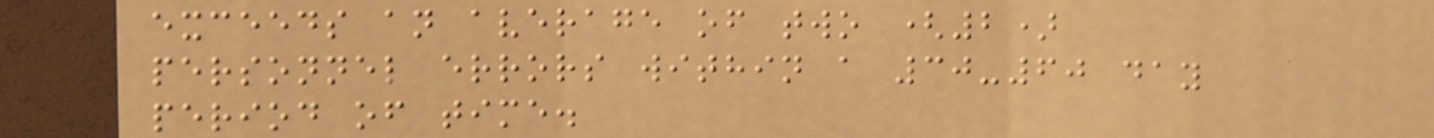exceeds an average of two (2)
personnel errors within a 30-60 day
period of time.
